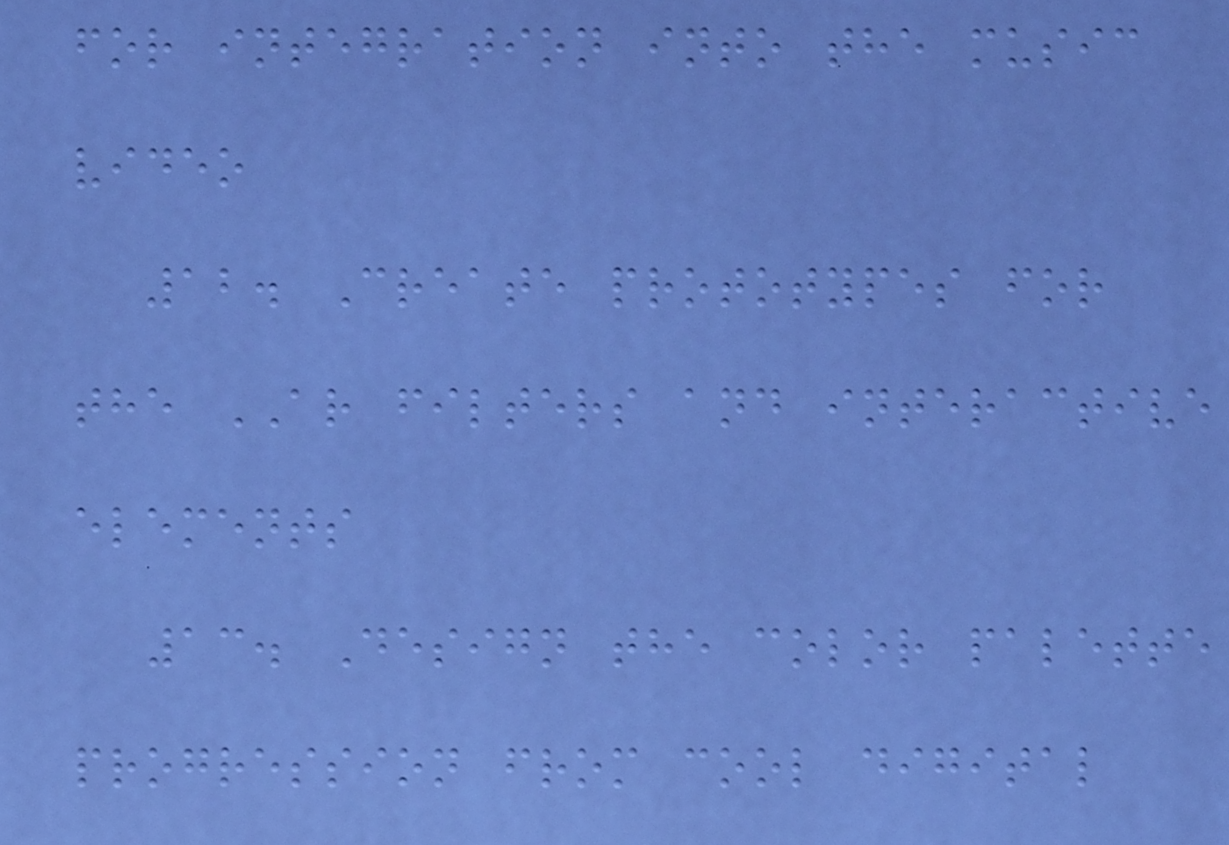for integration into the music
video
12. Create prototypes for
the AR filters and interactive
elements
13. Design the color palette
progression from cool digital
